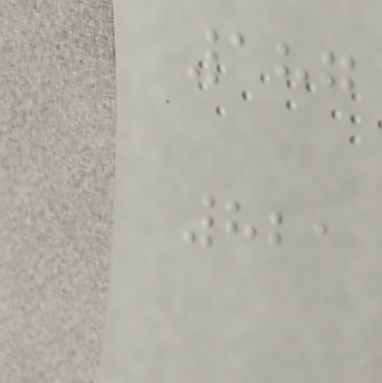187
821
